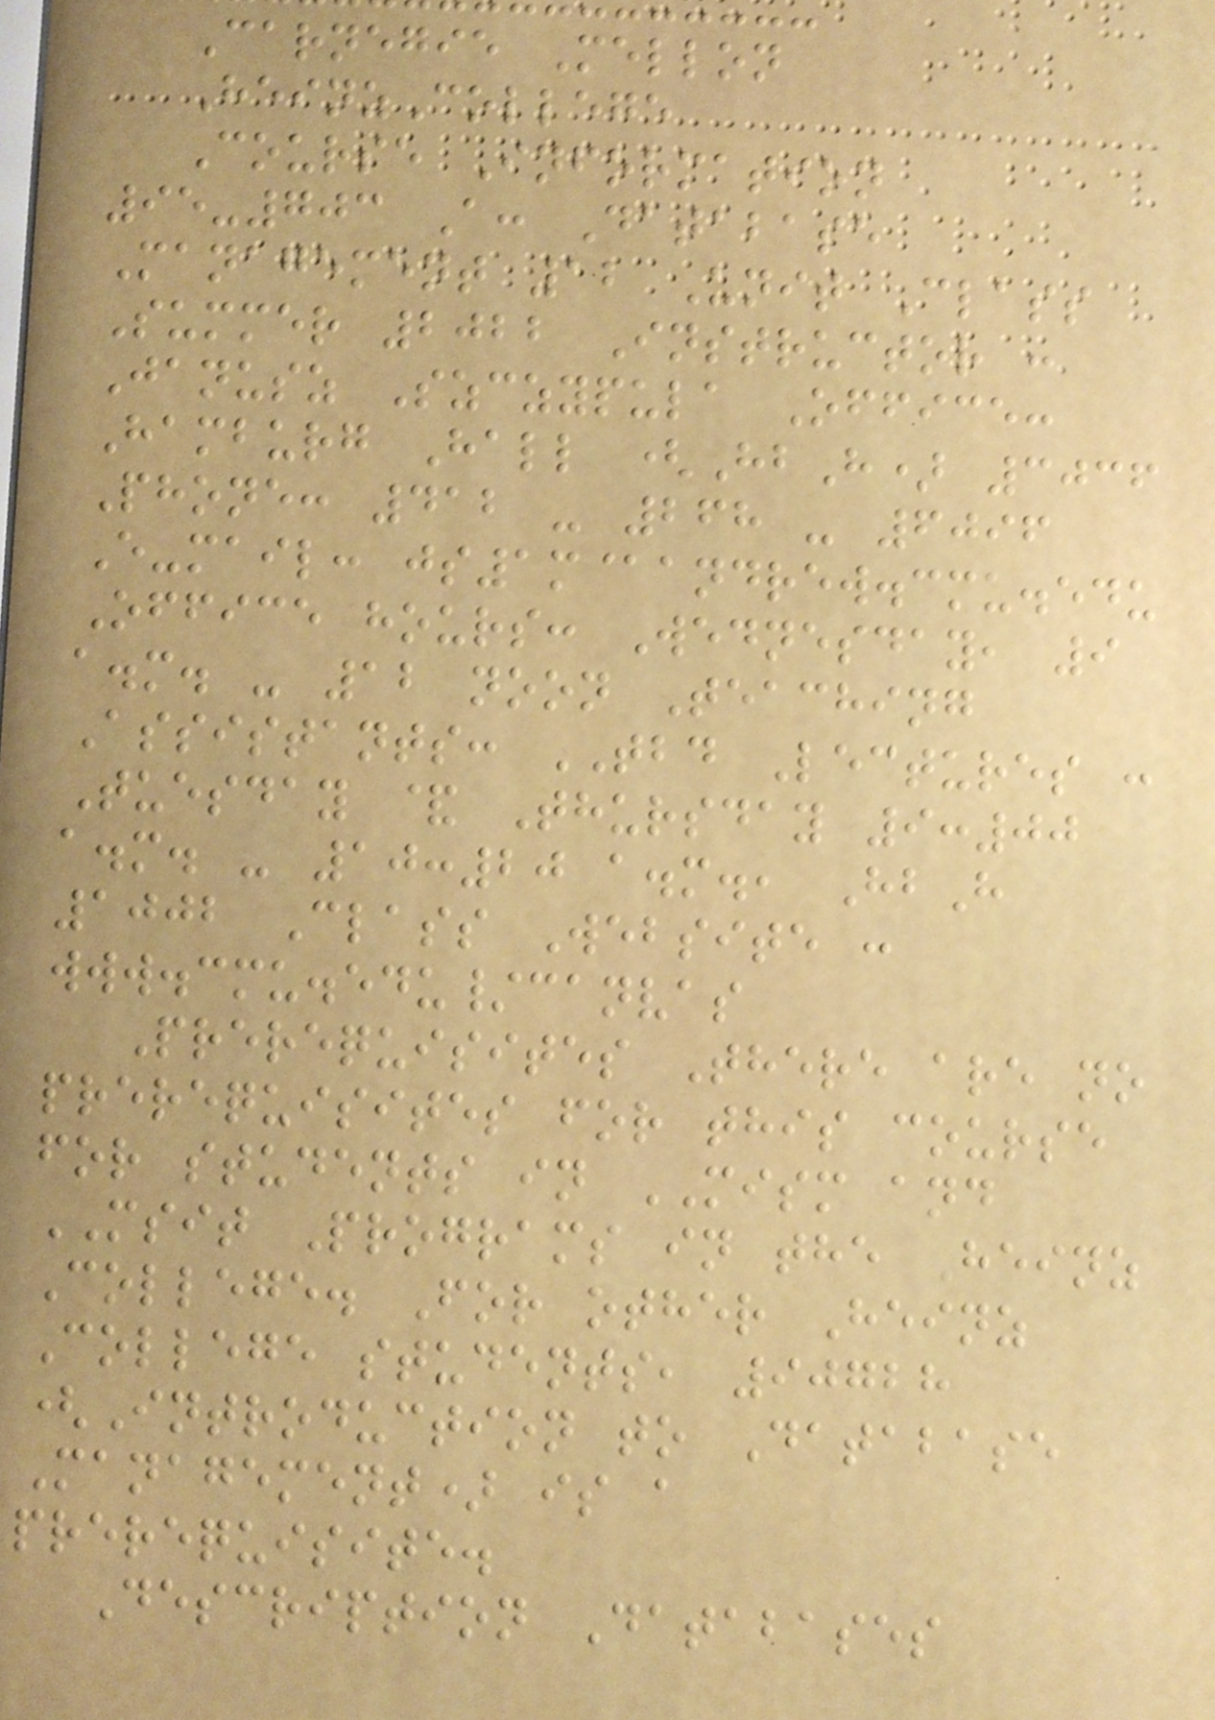Carnegie Mellon
HeinzCollege
Course Information
95-703 A: Database
Management 12 Unit Class
Summer 2022 Instructor :
Janusz Szczypula Office:
Hamburg Hall (HbH) 3036
Phone: 412 - 268 - 6096
E-mail: js1m@andrew.cmu.edu
Office hours: Wednesday, 9
a.m. - 12 noon Teaching
Assistants: TBD Lectures :
Tuesday & Thursday 9:00
a.m. - 10:20 a.m., HbH
1002 Class Website :
www.cmu.edu/canvas
Prerequisites There are no
prerequisites for this course
for students in MISM and
MSIT Programs in the Heinz
College. For other Heinz
College students, 90728
(Introduction to Database
Management) is a
prerequisite.
Description Databases
